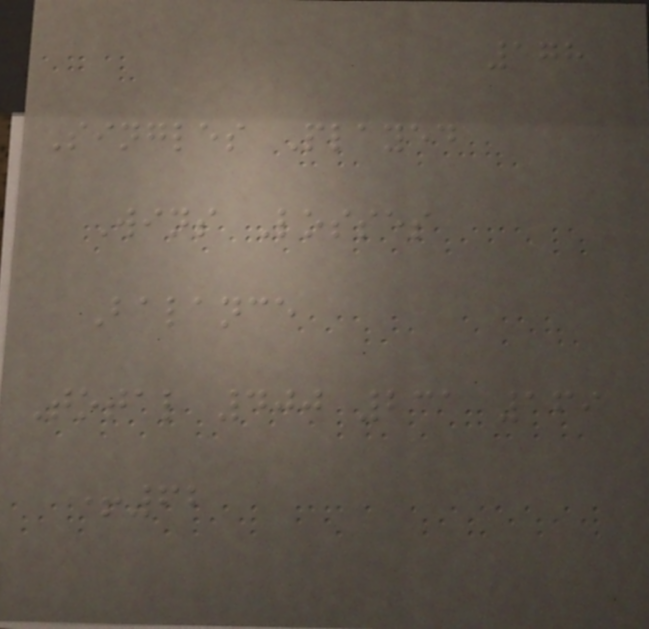178
Singles Played
Wins Losses
Balance
Total 400 231 169
+62
